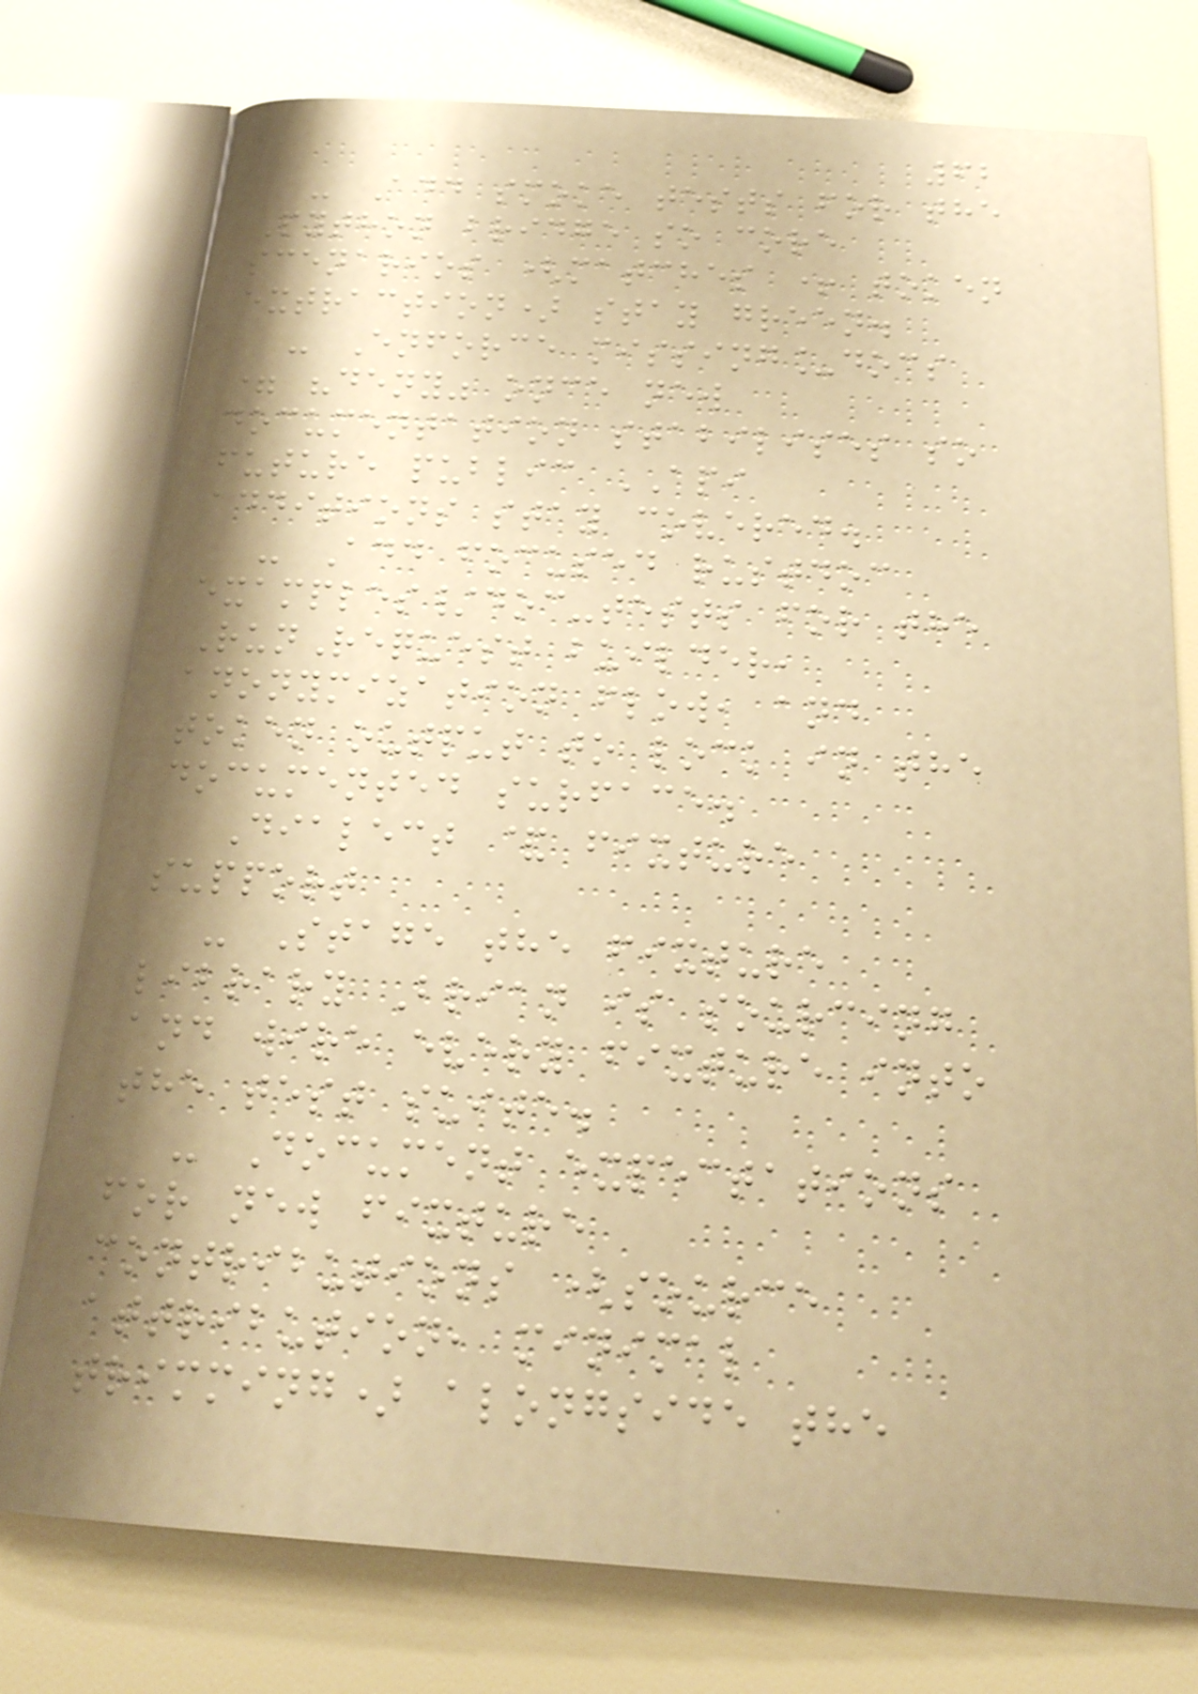62
- Add smoke tests for the
Python bridge so core
scenarios (matches + token
extraction) stay green.
- Enforce missing_docs
= "deny" once new
documentation stabilises so
future public API
additions stay covered.
- Add focused rustdoc
examples/doc-tests for the
RunRequest builder,
anonymization flow, and
token output to lock in the
documented surface.
Dialect & fixture
support
- Stage the fixture
library Brian is sourcing
and wire every fixture into
the test suite.
- Document expectations
for new fixture
contributions (source
attribution, minimal
trimming) alongside the
